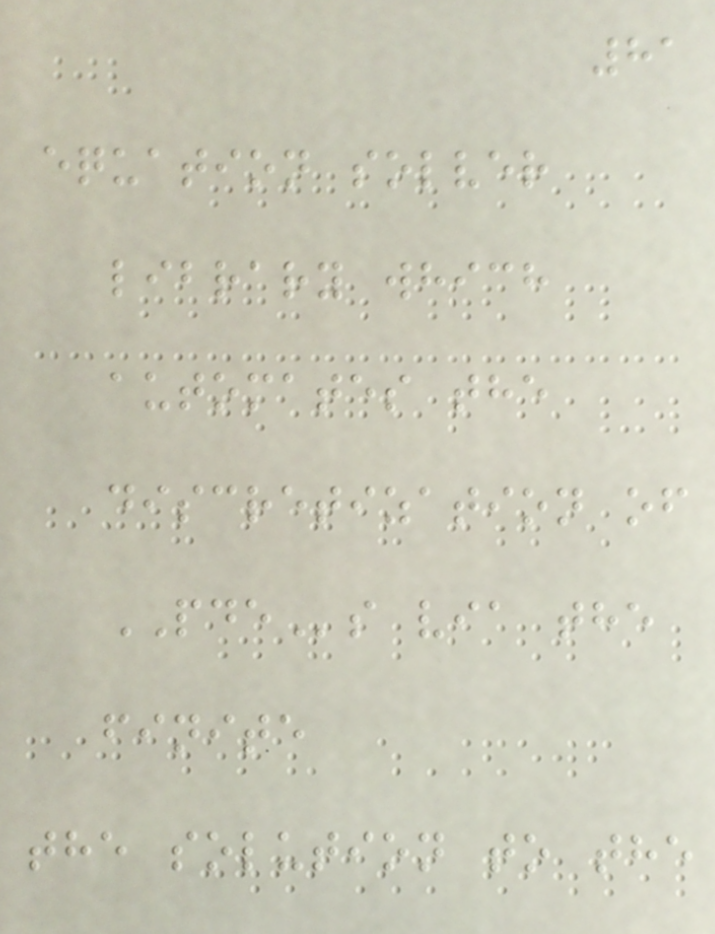81
equation solver
library which
automates the
discretization of
PDEs via the
finite
the solution to the
